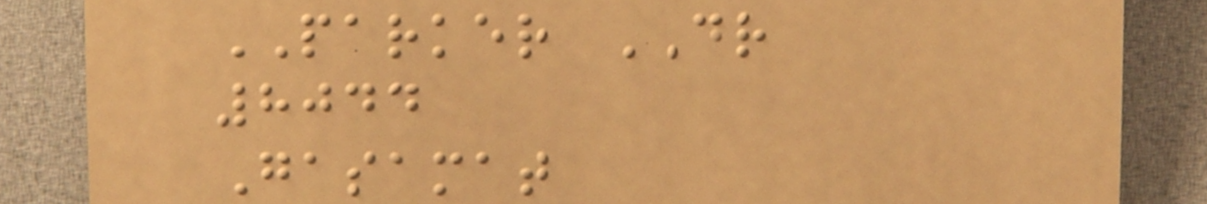PARKER DR
8044
Gasamat
